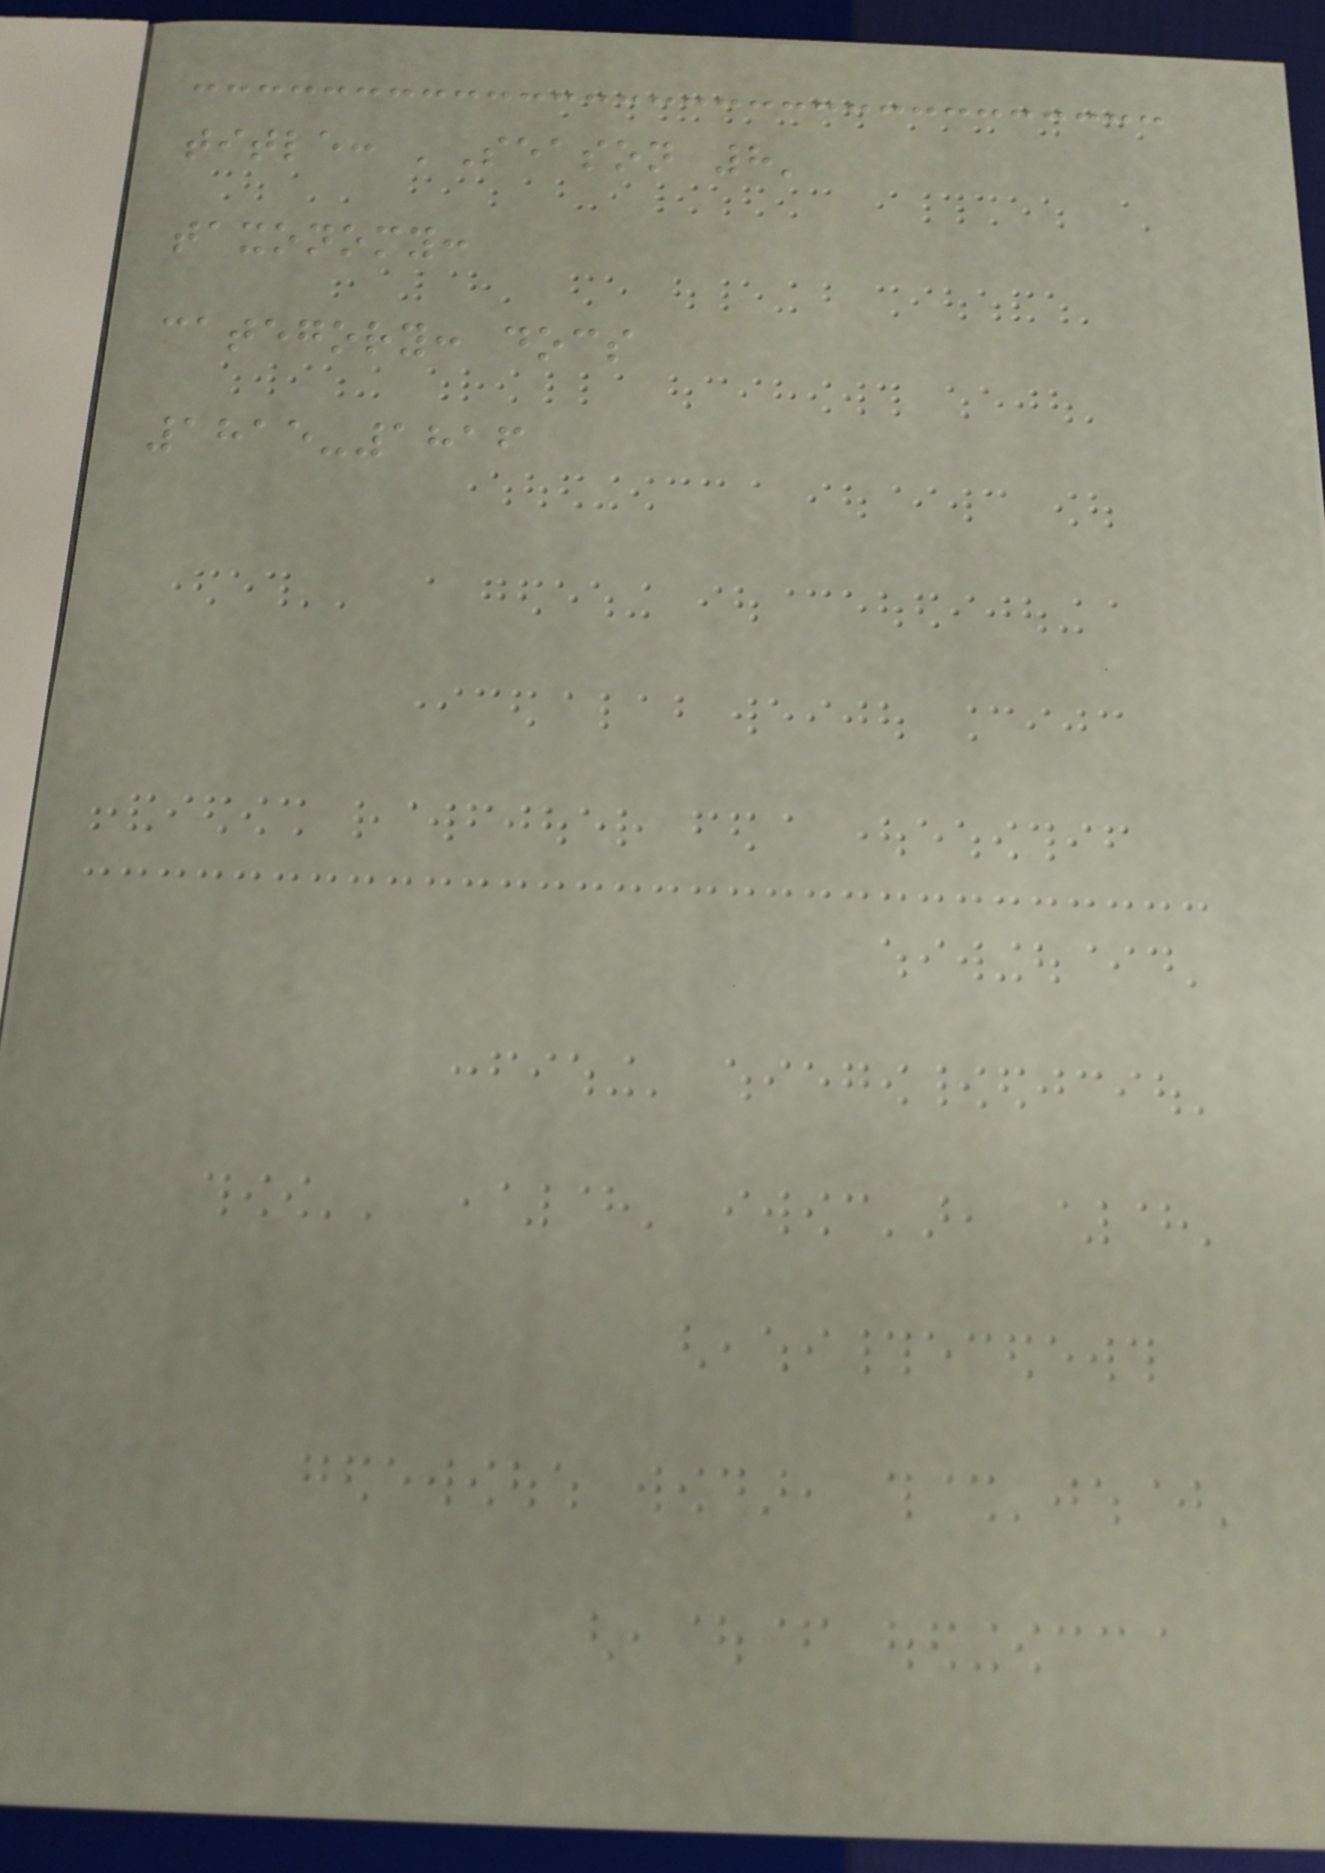title: 'Season 8'
taxonomy:
category: docs
1815-1816
